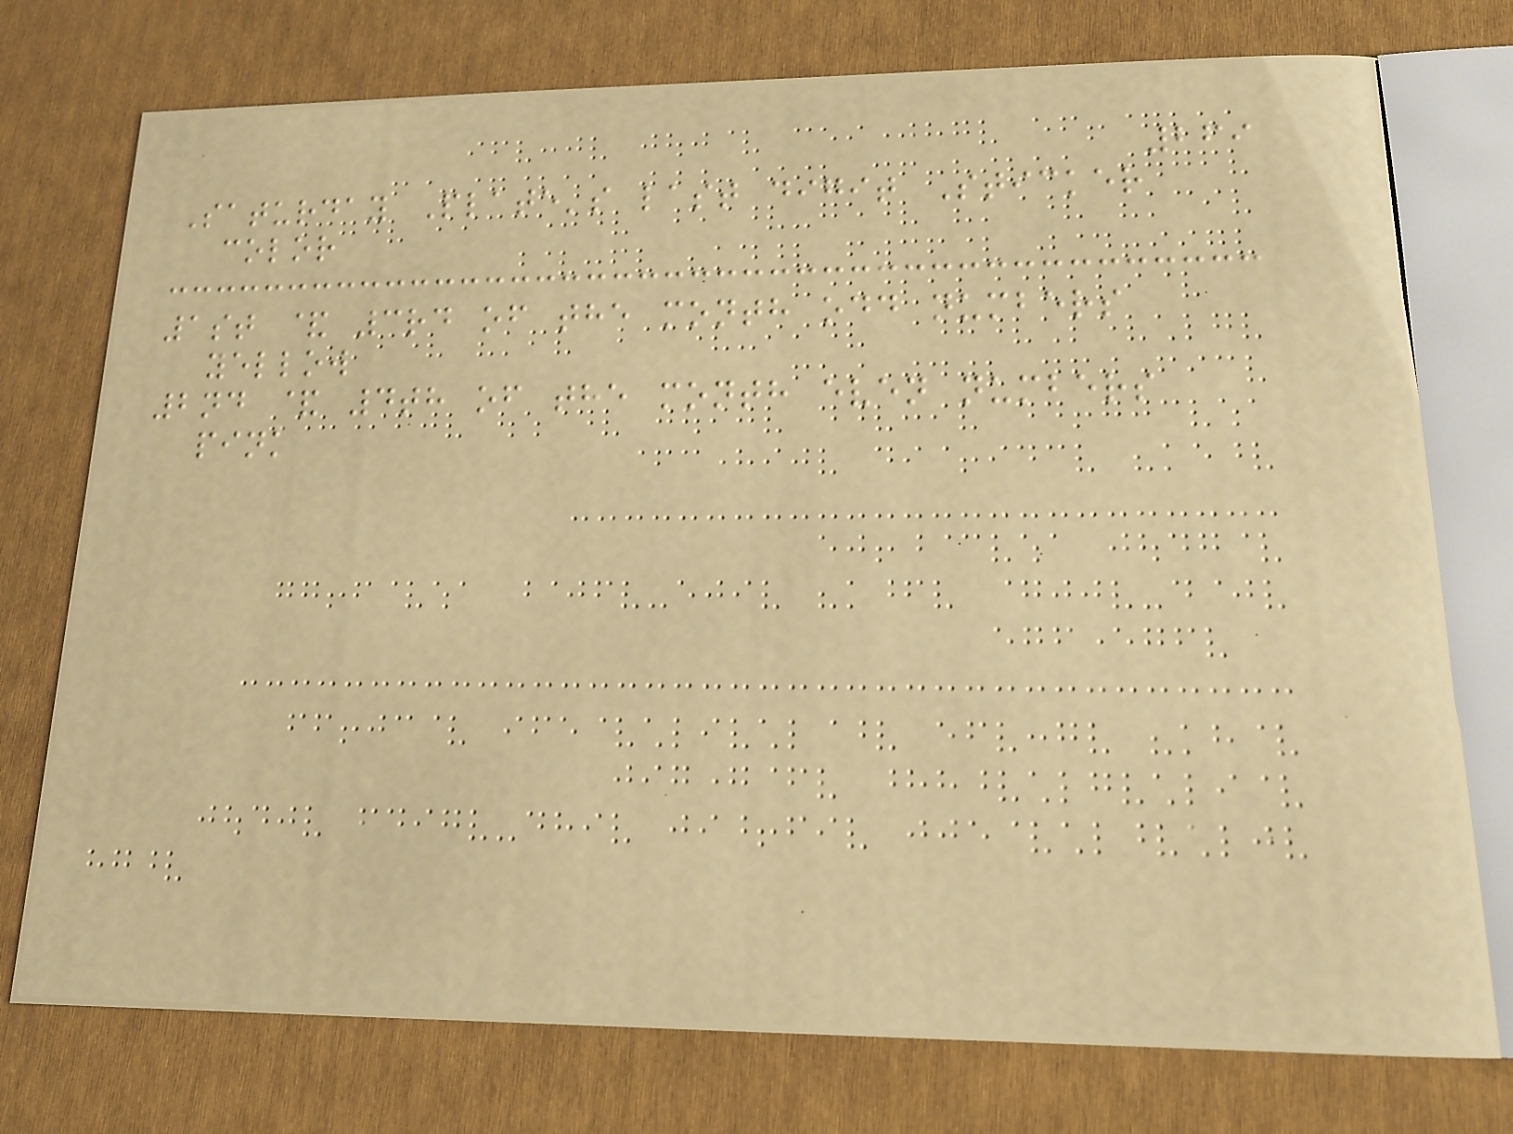269
Saturday Plate's last digit Sticker
color
1st & 3rd of the month odd numbers
yellow
2nd & 4th of the month even numbers
pink
